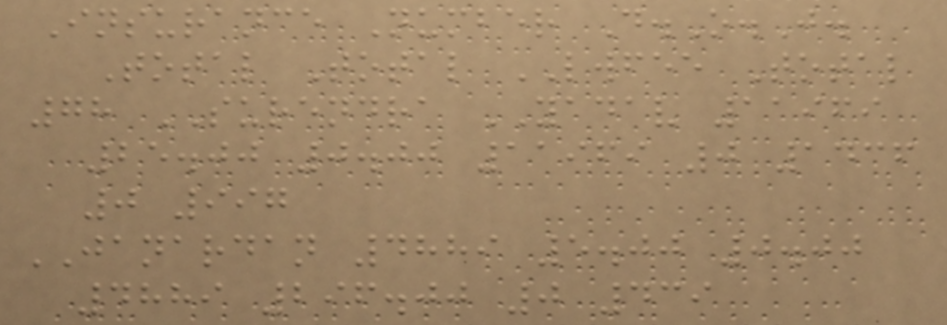Insurance Number D.O.J.
Total Total LWFEE Total
78 SURENDRA YADAV 11969
25.00 0.00 11969 0 1436
0 997
JANARDAN 4889 5.00 0.00
4889 296.00 0 439
